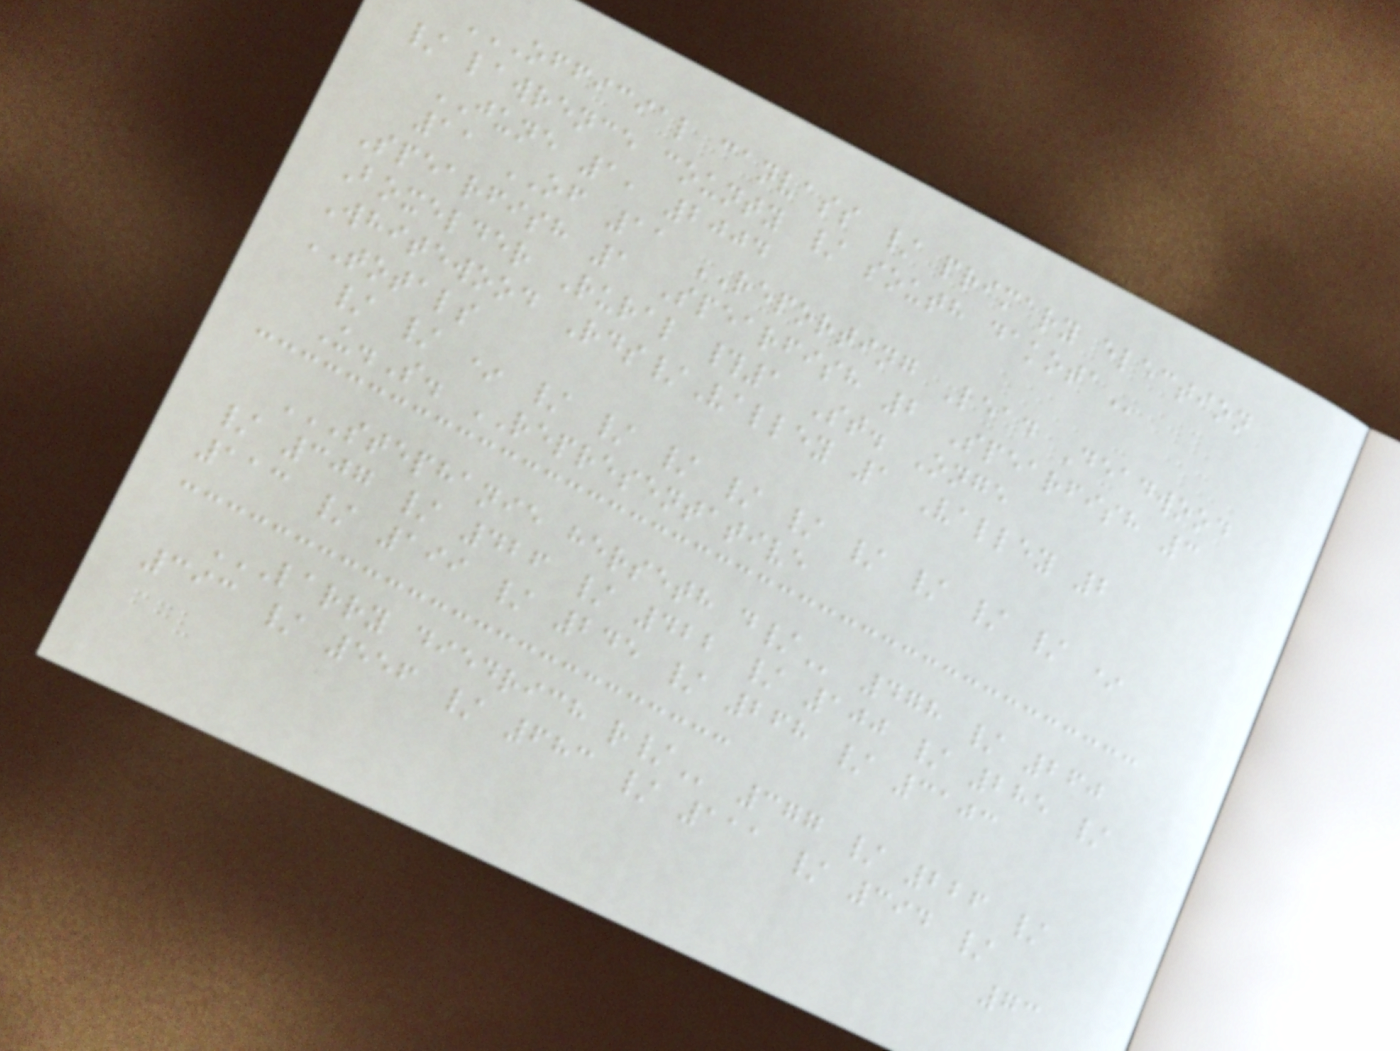OFFICIAL CANVASS / PRIMARY ELECTION
/ LAWRENCE COUNTY / SOUTH DAKOTA
JUNE 1, 2004
11 OF 11 REPORTING Lead Deadwood
Spearfish 1 Spearfish 2 Spearfish 3
Boxelder Rural #1 St. Onge
Whitewood Rds/Valley 1 Valley 2
TOTALS
/ / * / / / / / / / / / *
U.S. REPRESENTATIVE
STEPHANIE HERSETH D/ 478 / 260
/ 307 / 426 / 422 / 100 / 285 /
113 / 199 / 245 / 268 / 3103
LARRY DIEDRICH R/ 377 / 226 /
393 / 556 / 683 / 111 / 394 /
73
